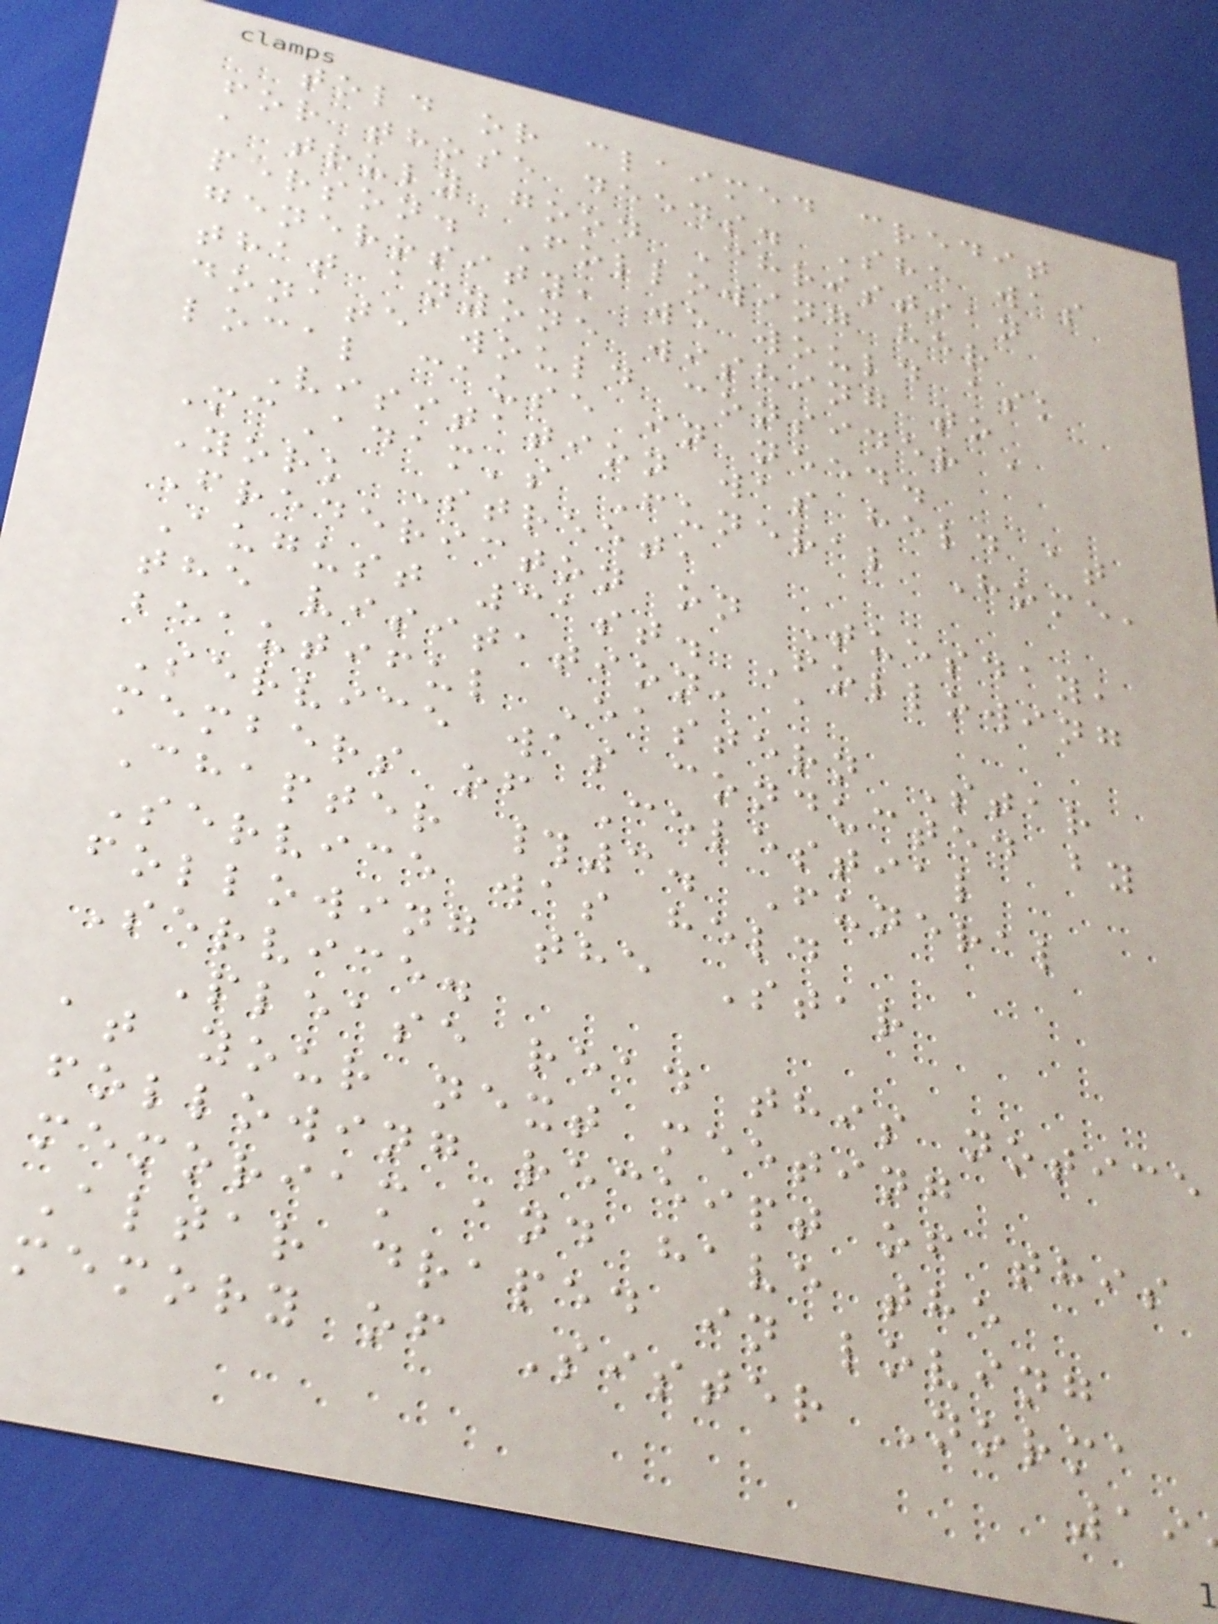told or claimed credit
for those deeds. She was
a truly good Christian
person. Following her
generosity, we would ask
that anyone wishing to
donate would consider a
local cause in need.
Visitation was held at
McAdam's Funeral Home,
York Street,
Fredericton on Tuesday,
August 31st. Following
the visitation, a
beautiful Eastern Star
Service was conducted by
members of Celestial
Chapter #3. Funeral
Service was held
following the Star
Service.
Please read this notice
at your next meeting
following receipt of this
memoriam and have the
Altar draped in loving
memory of Sister Norma
